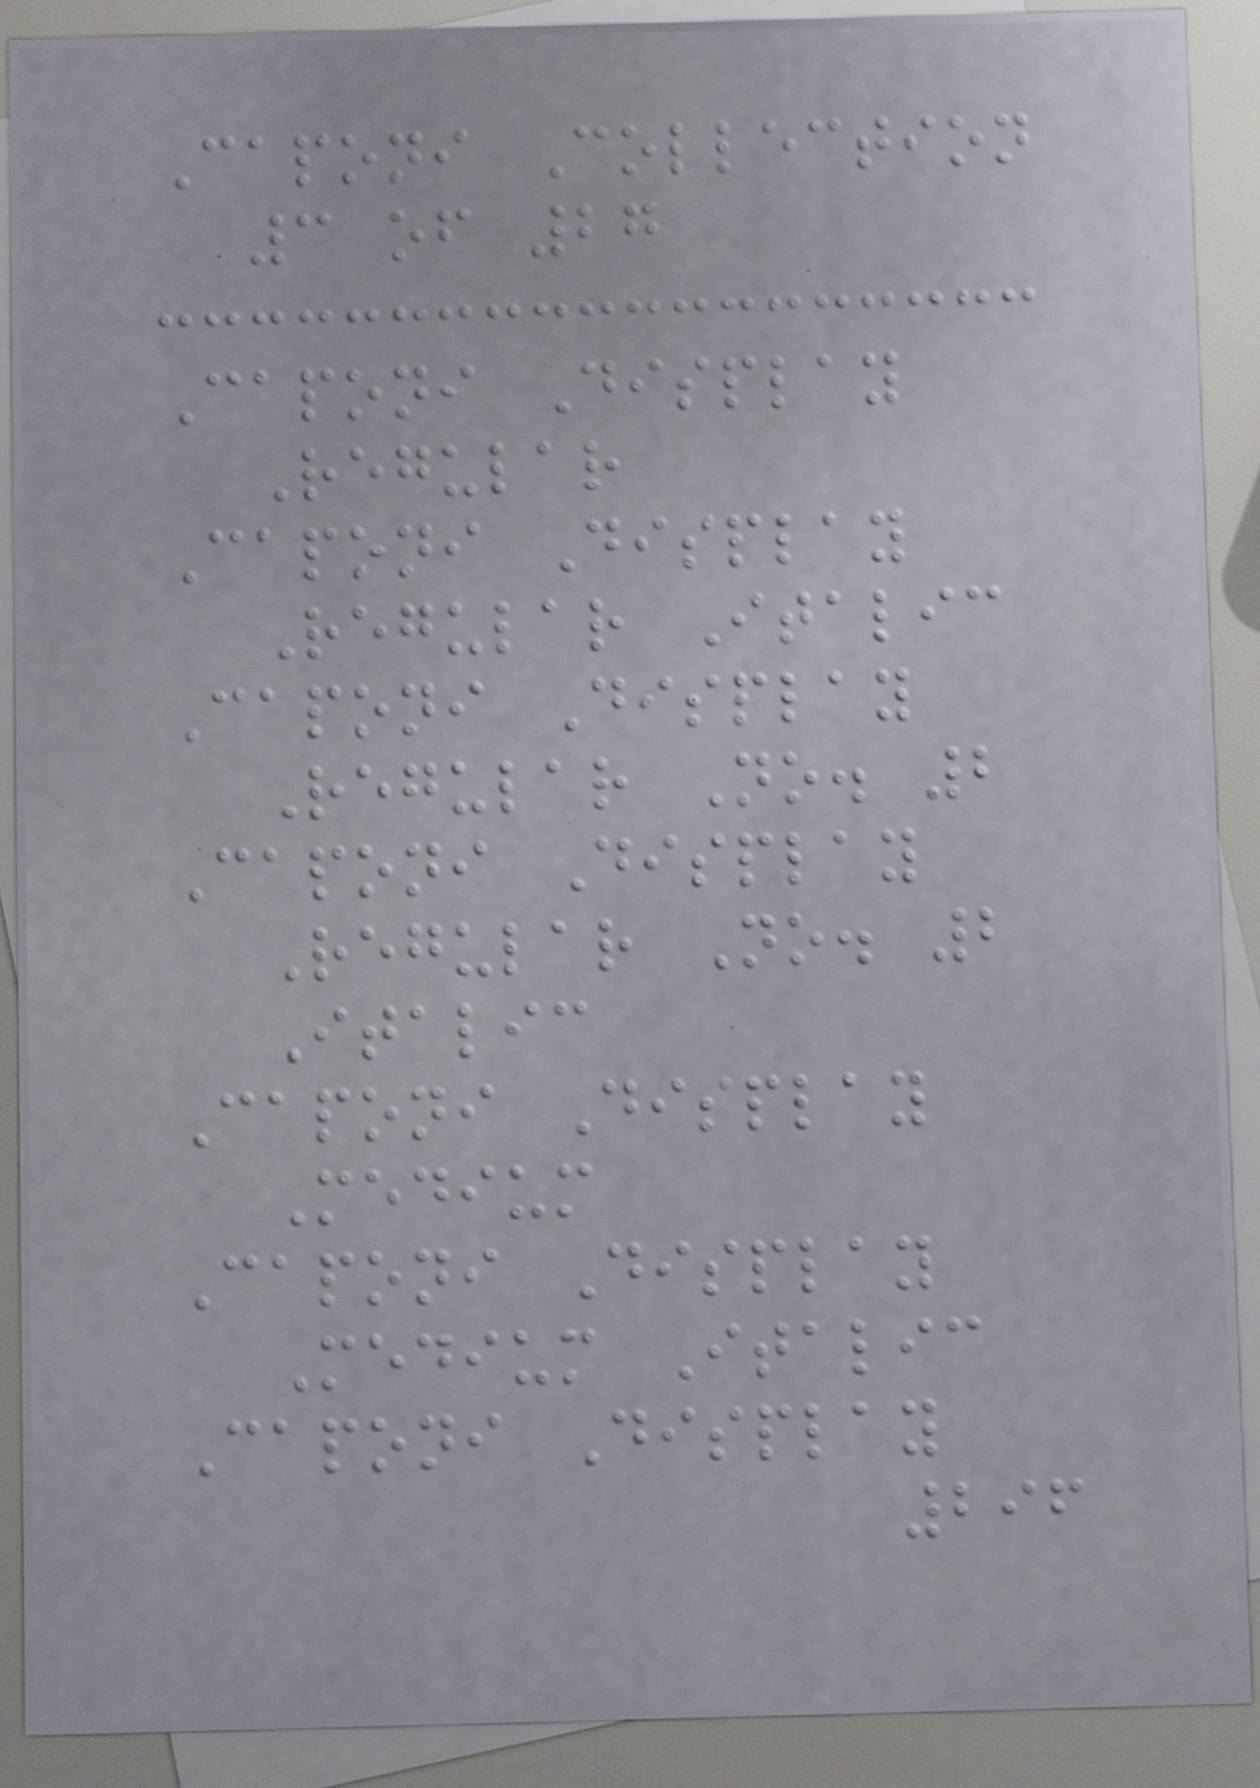Caponi Collection
3 of 27
Caponi Display
Regular
Caponi Display
Regular Italic
Caponi Display
Regular No. 2
Caponi Display
Regular No. 2
Italic
Caponi Display
Medium
Caponi Display
Medium Italic
Caponi Display
296
